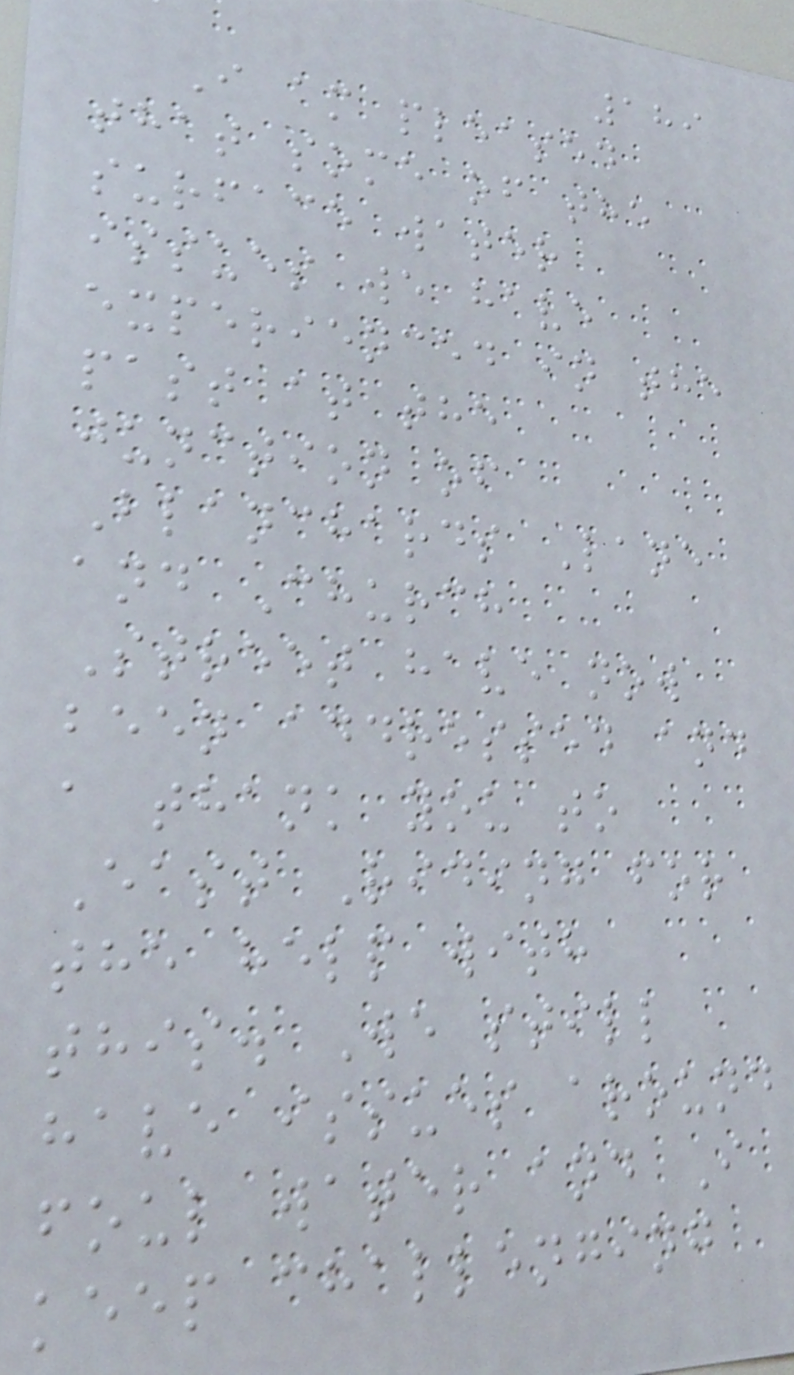189
I am pleased
that some of the
surface water
issues we have
experienced in the
past at the
junction of
Blanchards Lane
and Church
Street have now
been addressed and
a thank you to
East Riding for
the help with
this. We still
have issues around
foul water and I
keep challenging
